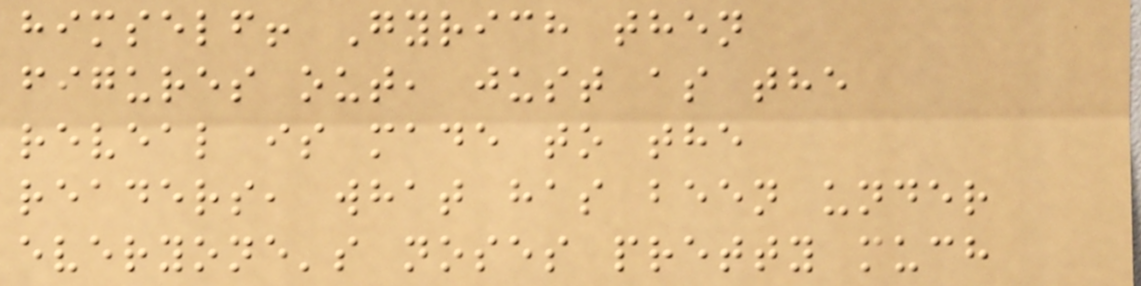himself! Gyrich then
figures out, just as the
reveal is made to the
readers, what has been under
everyone's noses pretty much
